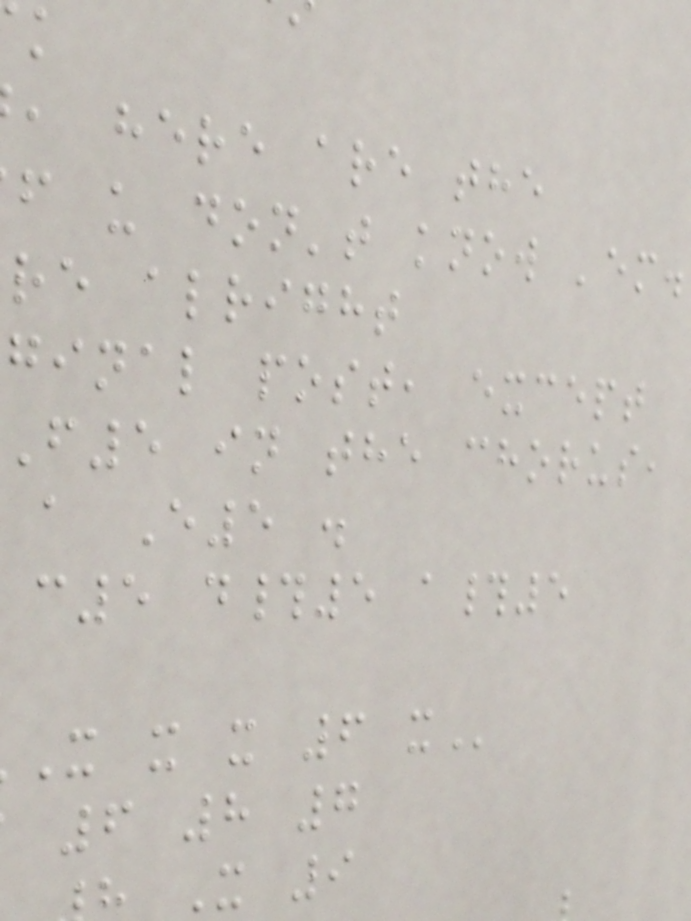, here are the
f u don't know 'em.
re alright
ginal post, except
f5 in the chorus,
a E5 .
c5 d#5 a#5
X x x 6
6 8 7
X 9
